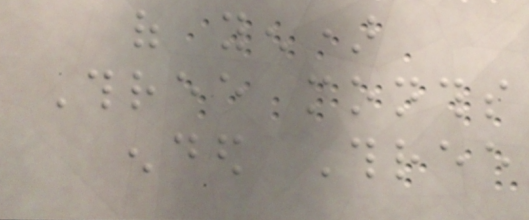of yen)
Three months
ended Three
